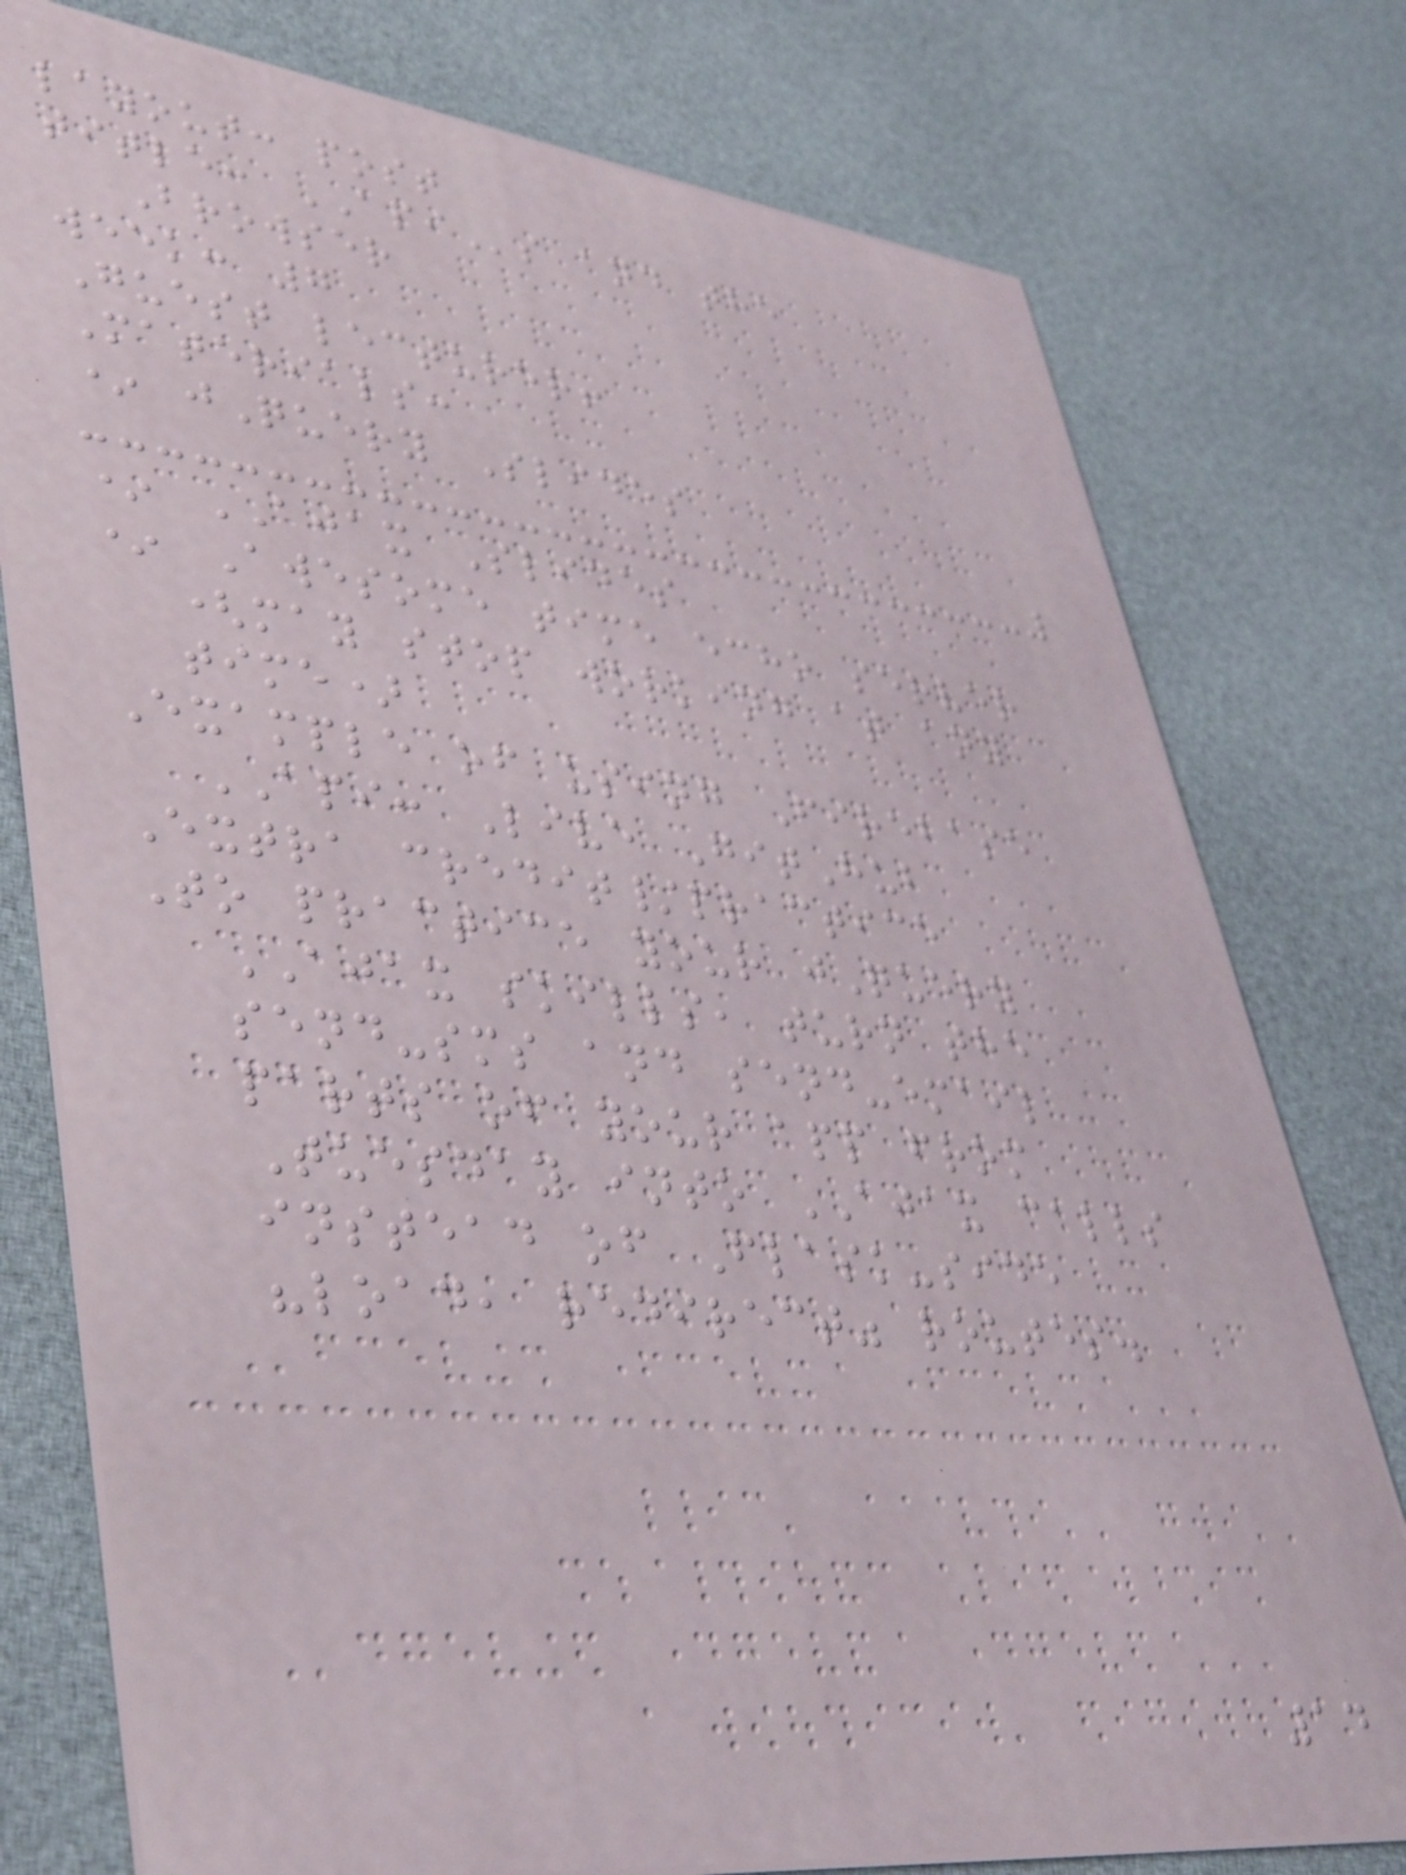layout: post
title: APIs and the
Browser
week: 7
Guest lecturer!
Materials:
* jQuery Slides
* AJAX Slides
* Awesome time echo server
(may stop working at any
time)
Example of using Firebase
API: Live GitHub
Extra credit/practice
To practice your jQuery
AJAX skills, turn the
send-sms and send-email
parts of your app from
Tuesday into AJAX calls
instead of Flask-side
"load, redirect" routes.
14
